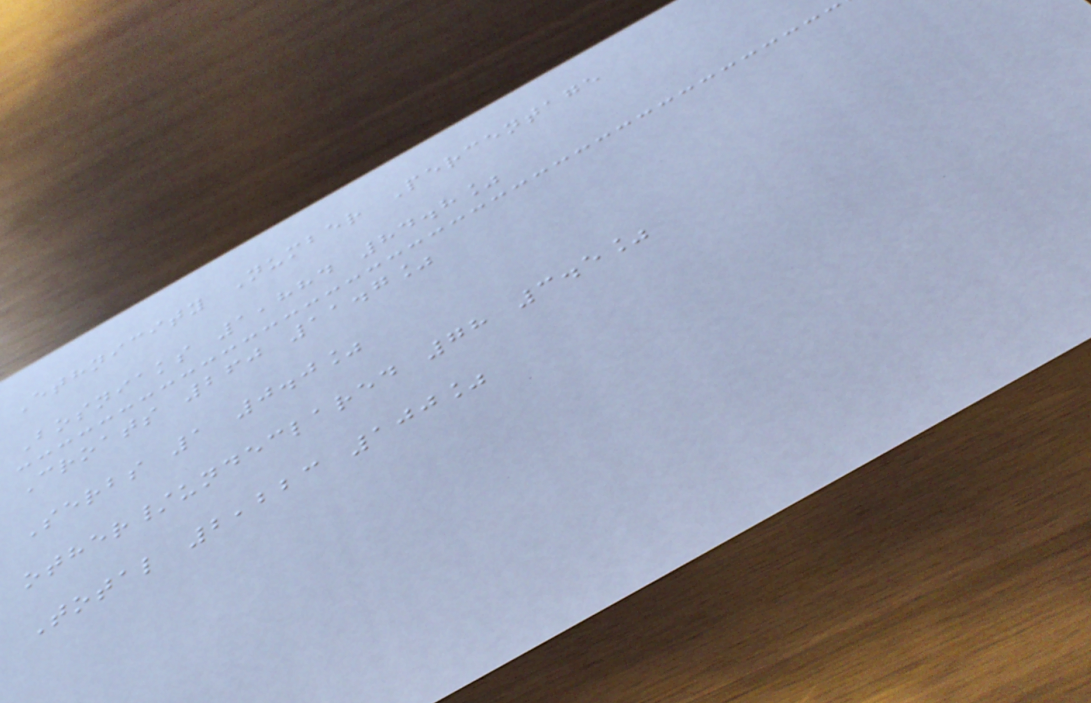Ethnicity Number Percentage
Bosniaks 1,884 84.8%
Croats 260 11.7%
Serbs 1 0.0%
other/undeclared 78 3.5%
Total 2,223 100%
